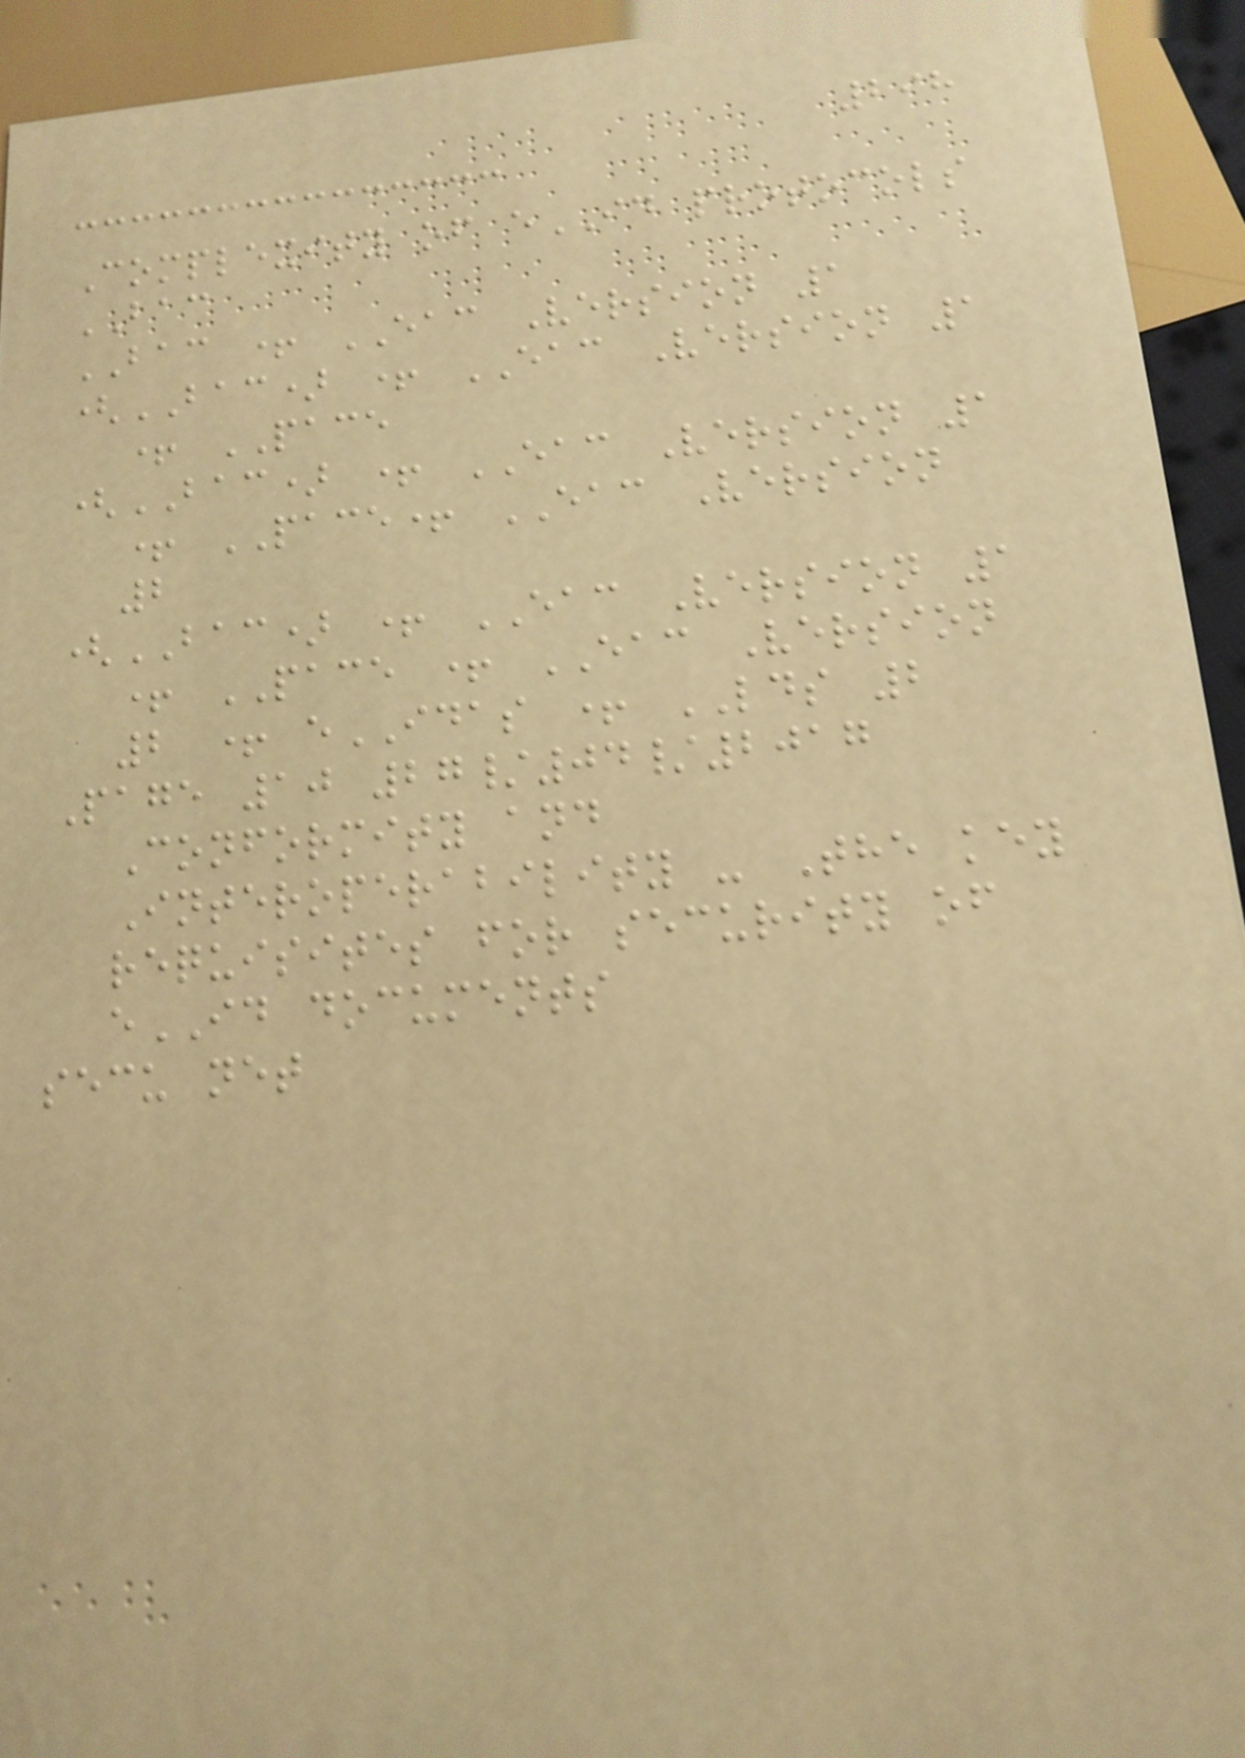298
Complexity of eID protocols
BAC
BAC + EAC Version 1
(BAC) + EAC Version 1
+ PACE
(BAC) + EAC Version 1
+ PACE+ EAC Version
2
(BAC) + EAC Version 1
+ PACE + EAC Version
2 + eIDAS + LDS 2
Page 10 27/04/2017
Conformity and
Interoperability - The key
requisites for security of
eID documents
secu net
